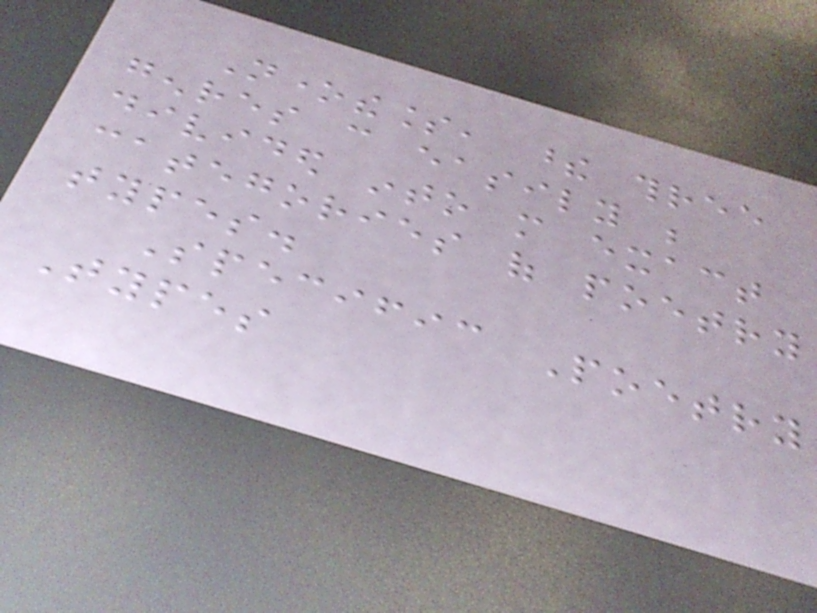Nonetheless, these three
genres can easily be
divided into more exact
categories of poetry
types.
Specific Poetry
Types
